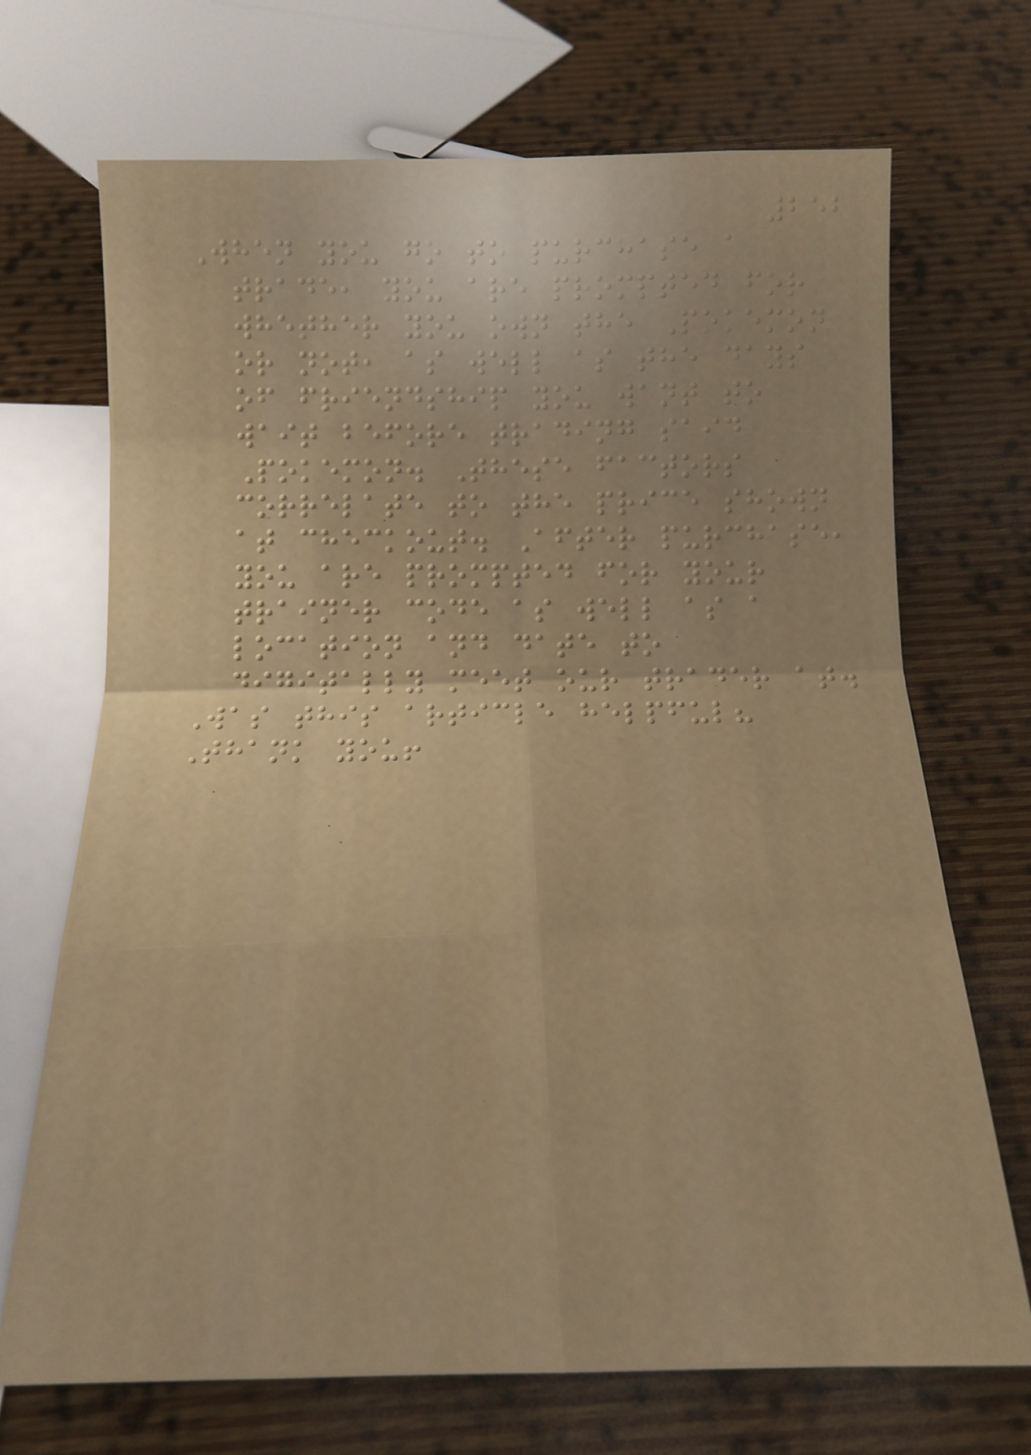252
When you go to purchase a
trade, you are prompted for
whether you own the Pokemon
or not, as well as the days
of friendship you want to
wait before trading said
Pokemon. These factors
correlate to the price shown
at checkout. After purchase,
you are prompted for your
trainer code as well as a
location and date to
digitally meet our trader at.
Was this article helpful?
Thank you!
